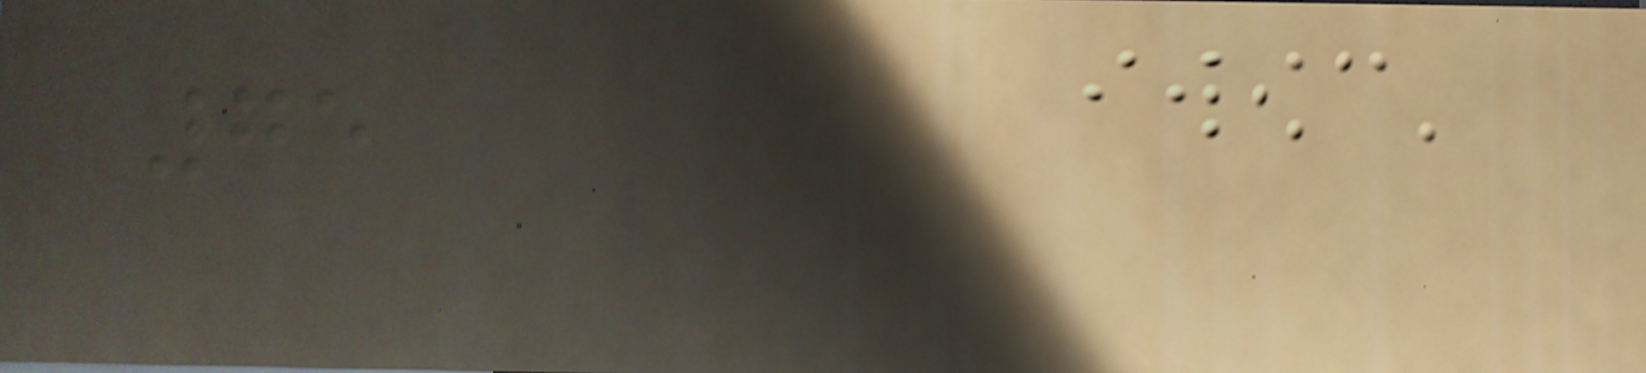75
